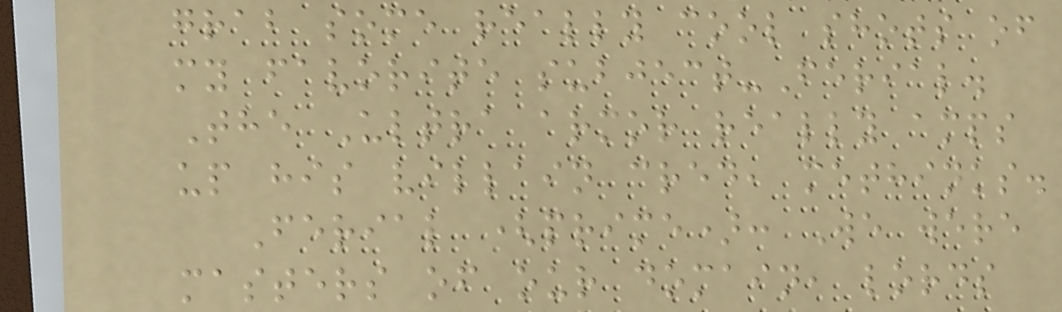grab some really cool shots of
my favorite subject-Ferial.
The Ultra armor really amps
up his villain cred, methinks.
Ferial (prime): We were
masters of our domain, lords
